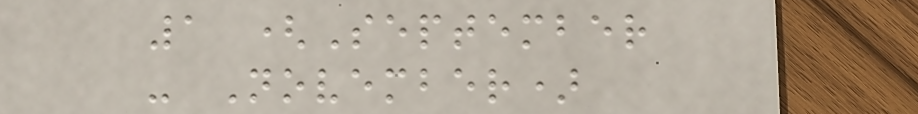1 (September
- November)
